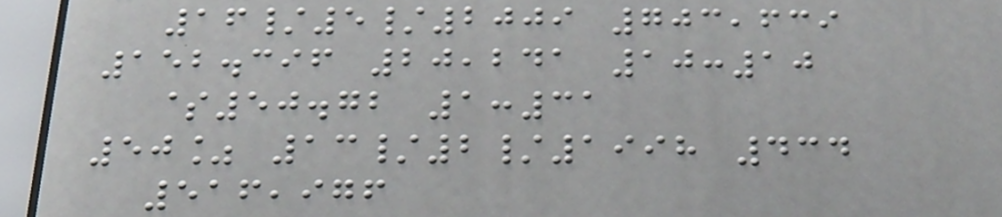16/5/2009 703,639
152.396 20,241 10:10
$50.72 1:31
50% 13/2/1998 434
516,976
